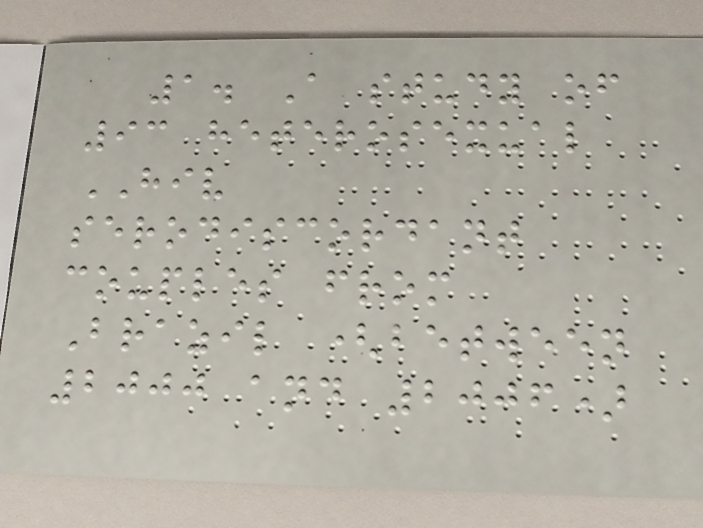1. A study of
93 heterosexual
HIV
serodiscordant
couples from
Brazil (between
2000 and 2006)
